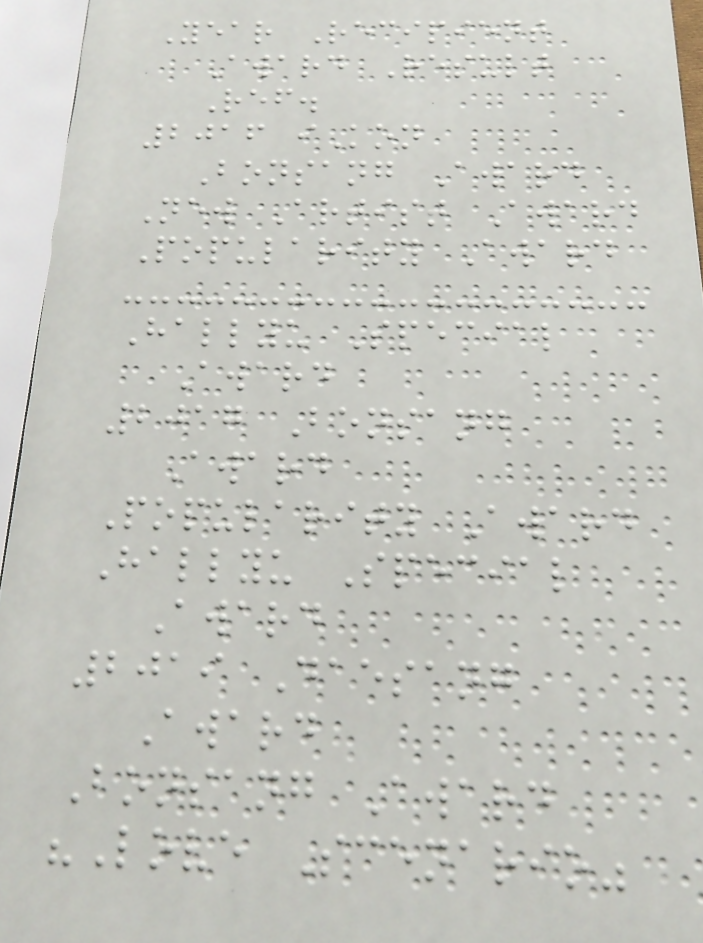Year Recipient
Award Result
Ref.
2016 iKon
Bonsang Award
New Artist Award
Popularity Award
Hallyu Special
Award
2017 Bonsang
Award
Popularity Award
Hallyu Special
Award
2019 Daesang
Award
Bonsang Award
"Love Scenario"
